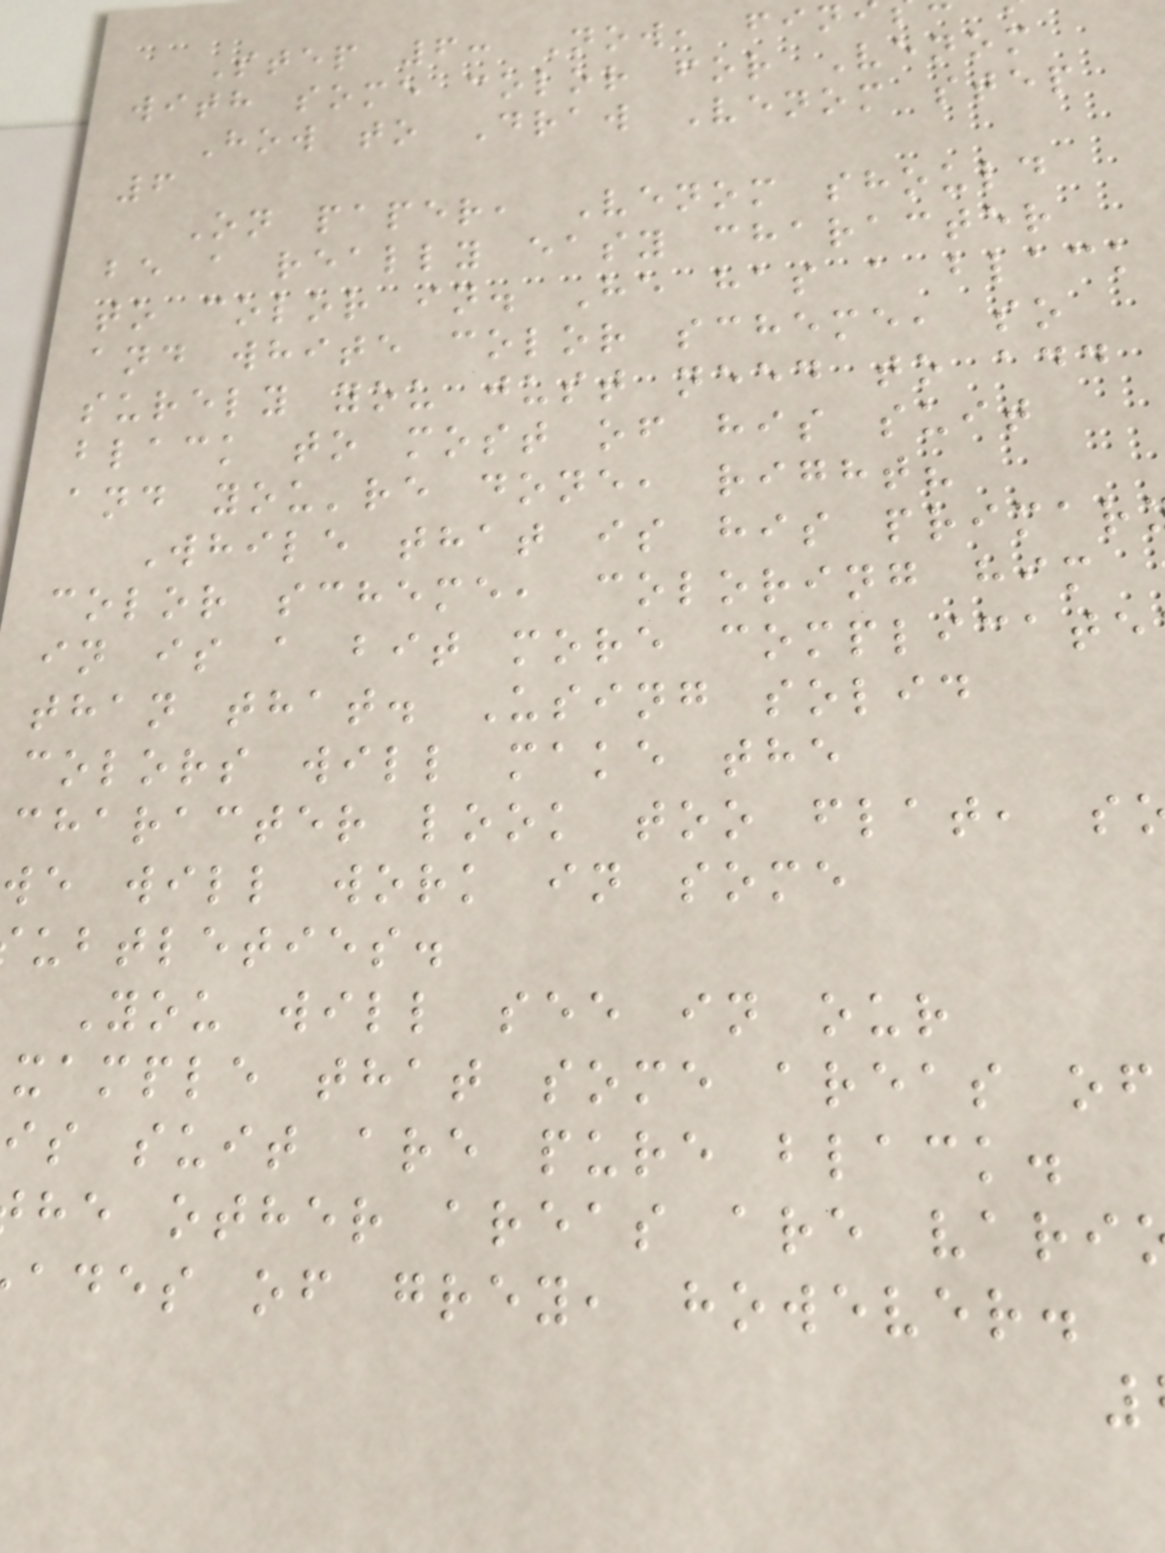Step 6: Now, fin
with some color for Venom
How to Draw Venom step
6
On paper, Venom should
be a really easy character
to color in. He has a black
and white color scheme, so
surely you just need to add
black to most of his suit
and you're done, right?
While that is his primar
color scheme, coloring him
in is a bit more complicate
than that. Using solid
colors will make the
character look too flat, s
we will work in some
ubtleties.
You will see in our
xample that some areas of
is suit are pure black.
he other areas are vari
ades of grey, however.
